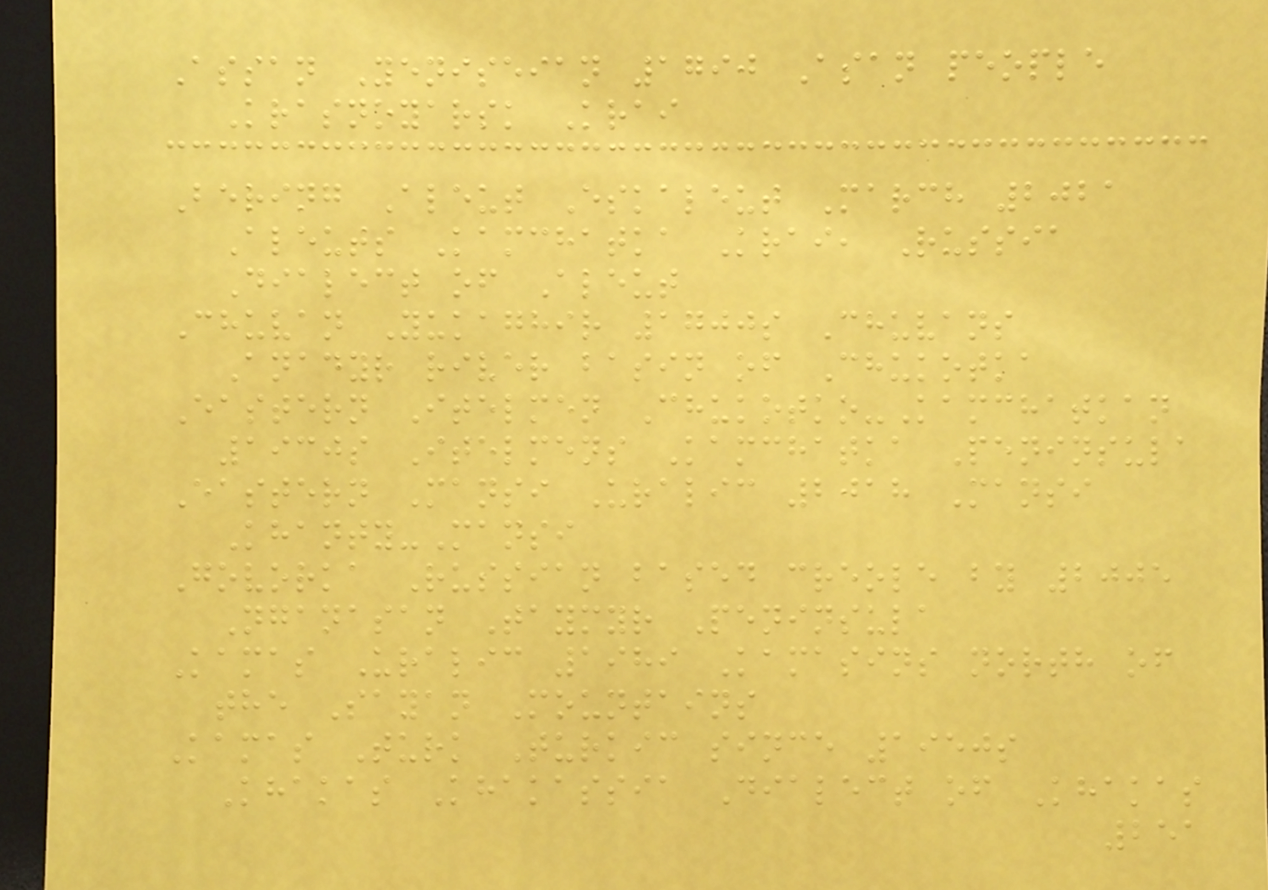Assan Yeniseian 1790 Asan people
Krasnoyarsk Krai
Bering Aleut Eskaleut March 2021
Aleuts Kamchatka Krai, Russia
Dialect of Aleut
Chuvan Yukaghir 1700s Chuvans
Anadyr river basin of Chukotka
Eastern Itelmen Chukotko-Kamchatkan
1930s Itelmens Kamchatka Peninsula
Eastern Mansi Uralic 2018 Mansi
Khanty-Mansi
Govorka Russian based creole by 2005
Nganasan Taymyr Peninsula
Kamas Uralic 1989 Kamasins north of
the Sayan Mountains
Kamas Turk Turkic since 1950s
Khakas Khakassia Dialect of Khakas
251
